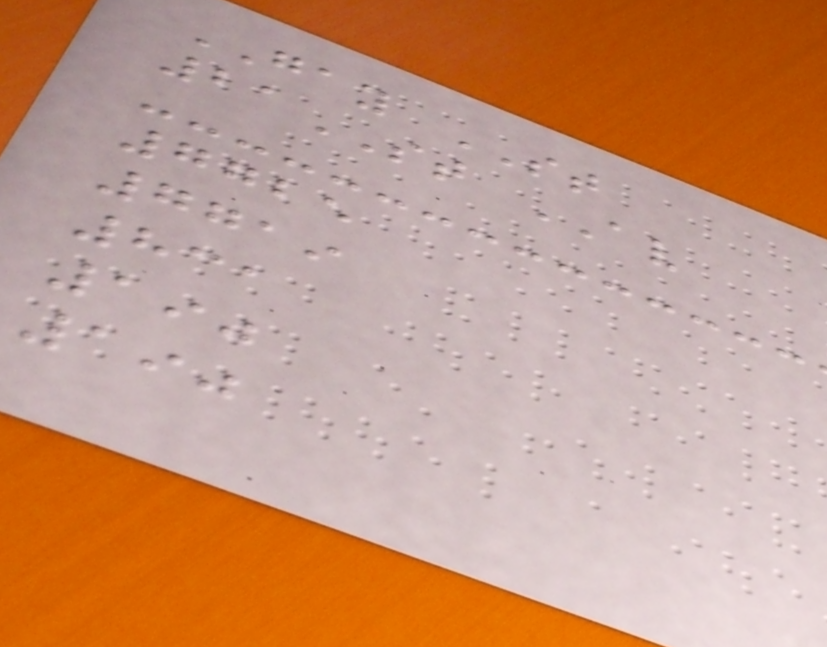GAY ST
21ST AV
7725
7719
831
190
190
